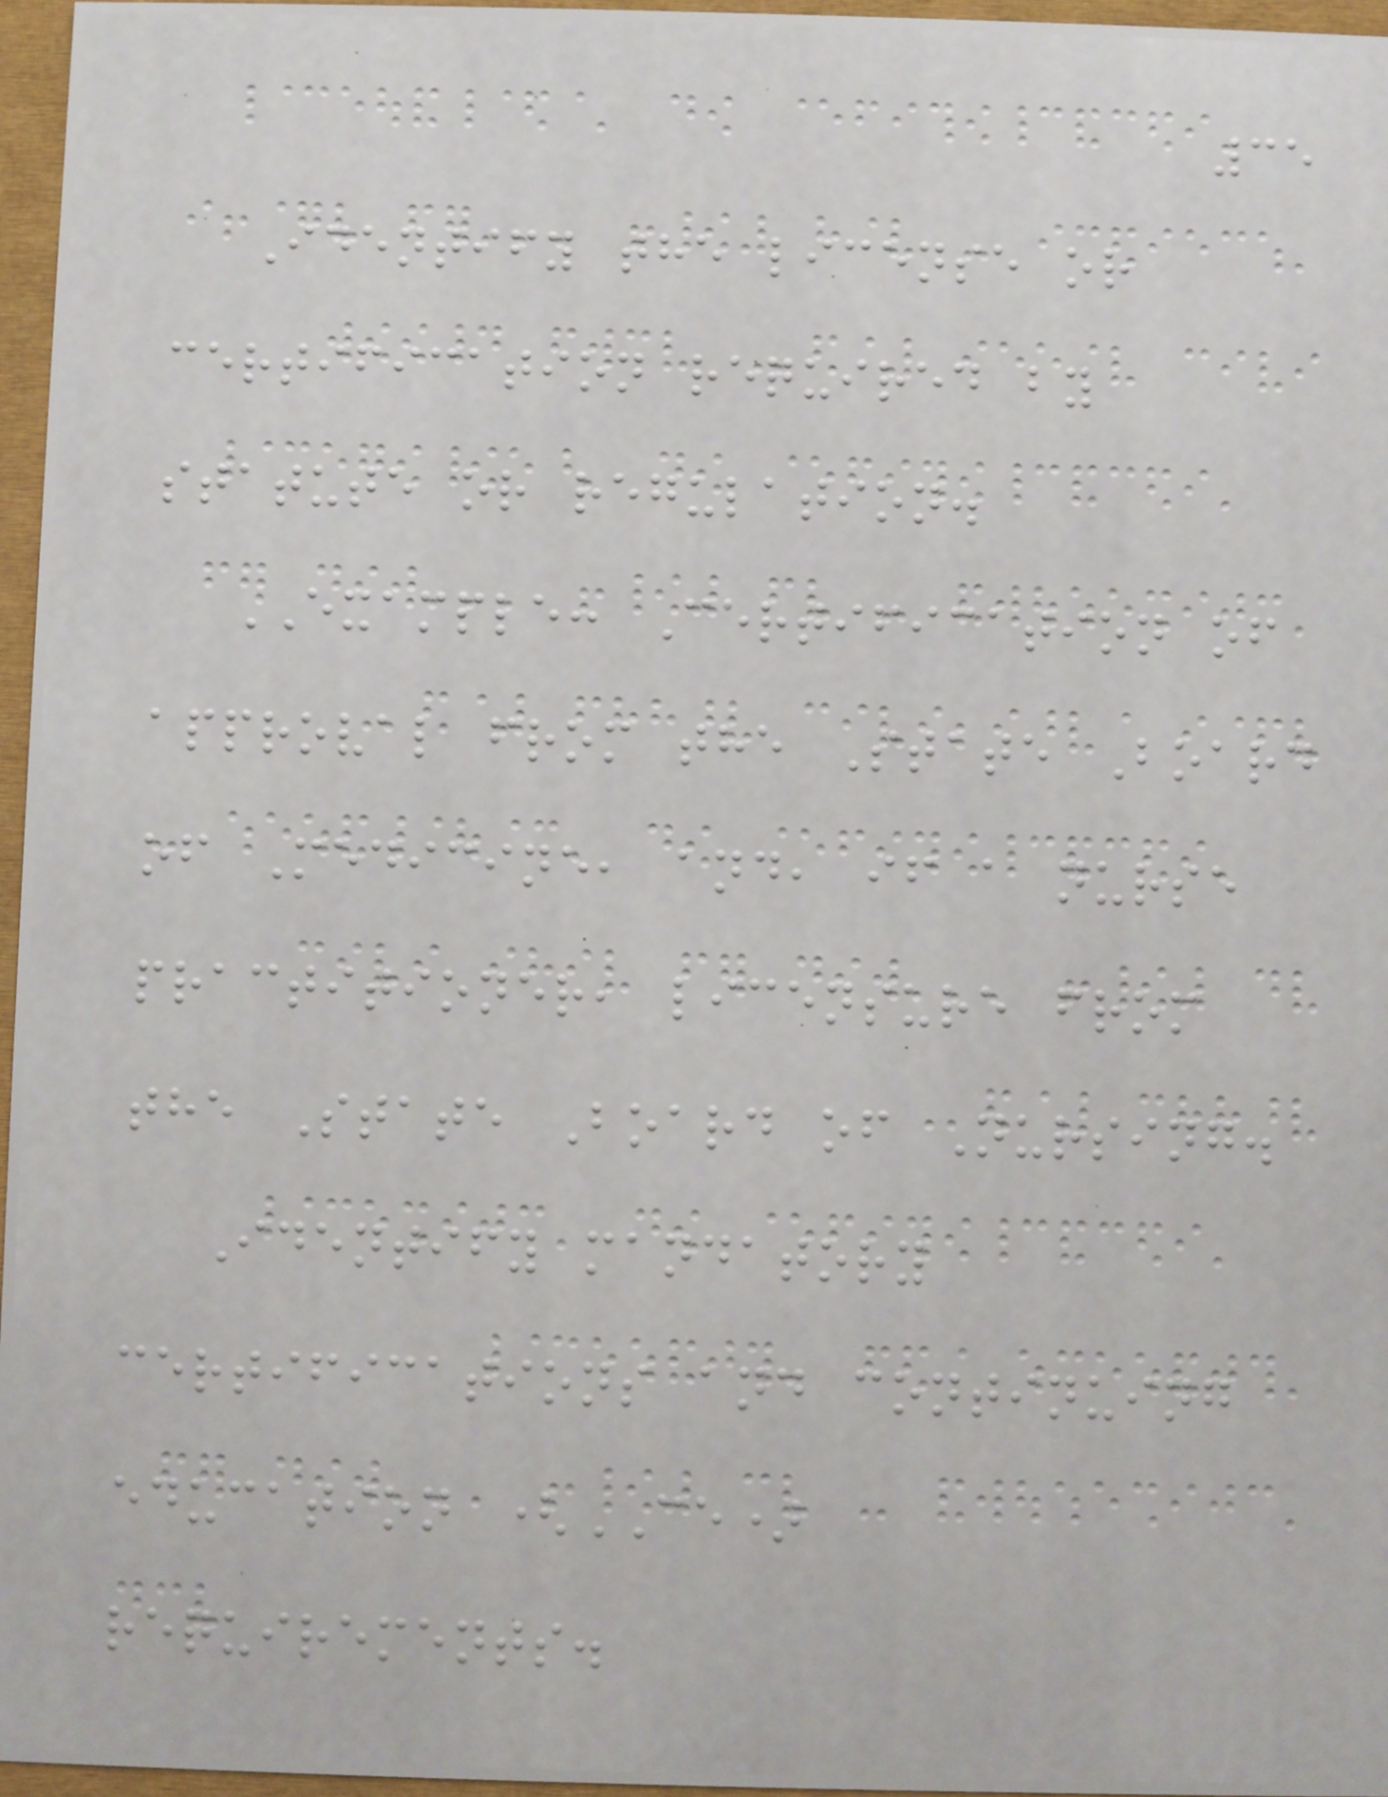35
Identify the license or
certification required by
statute or regulation.
EXAMPLE: Certification of
approval from the State Board
of Medicine, and, if a nurse
practitioner, licensure from
the State Board of Nursing.
Identify mandatory
certifications and continuing
education (CE)
requirements.
